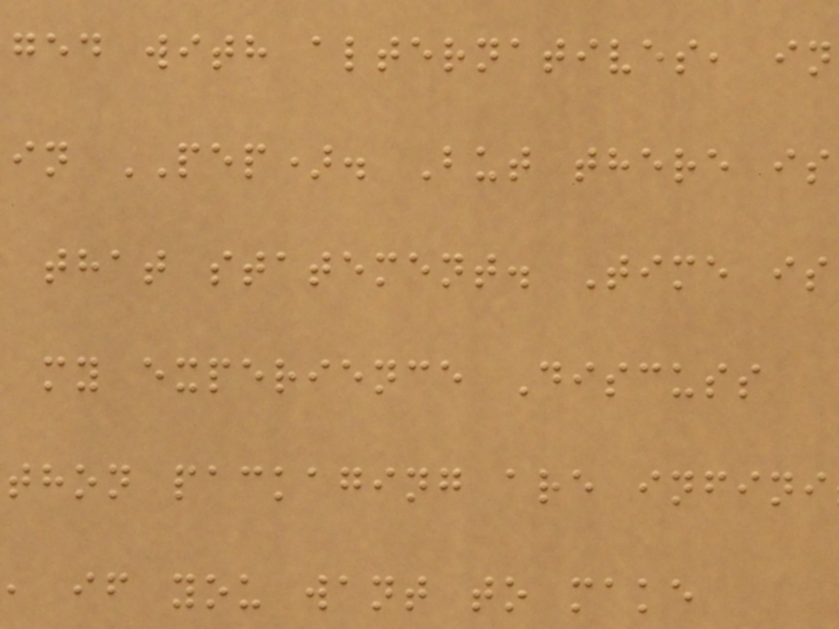ged with alternatives, in
in PEP). But there is
that statement. Time is
my experience Discuss
thon packaging are infini
, if you want to make
